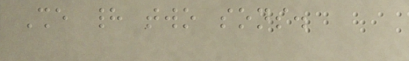She had two sons.
